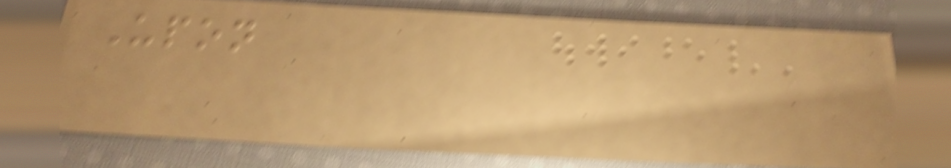Upon
